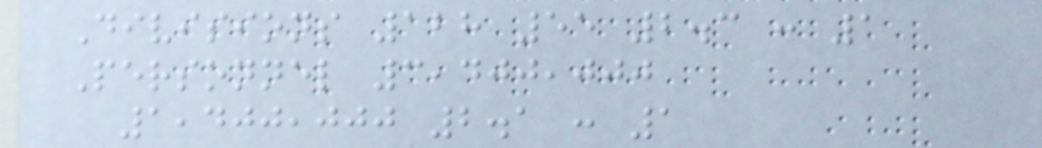Divisions 128 55 2.3 : 1
Personnel 3,400,000
1,400,000 2.1 : 1
